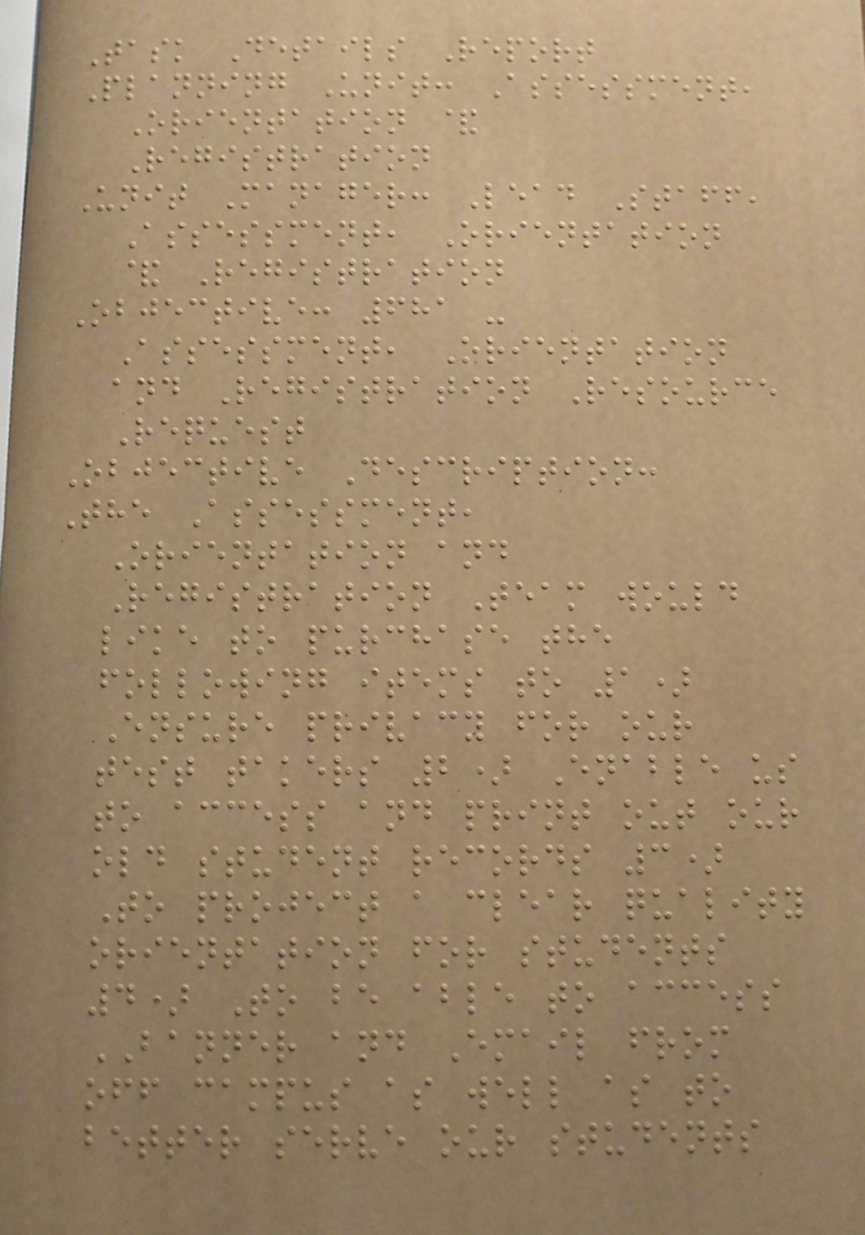Task Details Report
Planning Unit: Assessment,
Orientation &
Registration
Unit Manager: Lead Staff,
Assessment, Orientation
& Registration
Objective: 681 -
Assessment, Orientation
and Registration Resource
Request
Objective Description:
The Assessment,
Orientation and
Registration Team would
like to purchase the
following items to 1)
Ensure privacy for our
test takers 2) Enable us
to access and print out our
old student records 3)
To project a clear quality
orientation for students
4) To be able to access
BANNER and Email from
off campus as well as to
better serve our students
